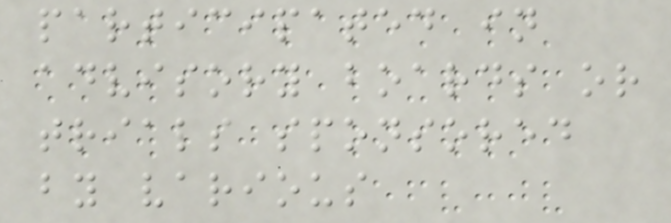participated in
advisory boards or
trials sponsored
by various
